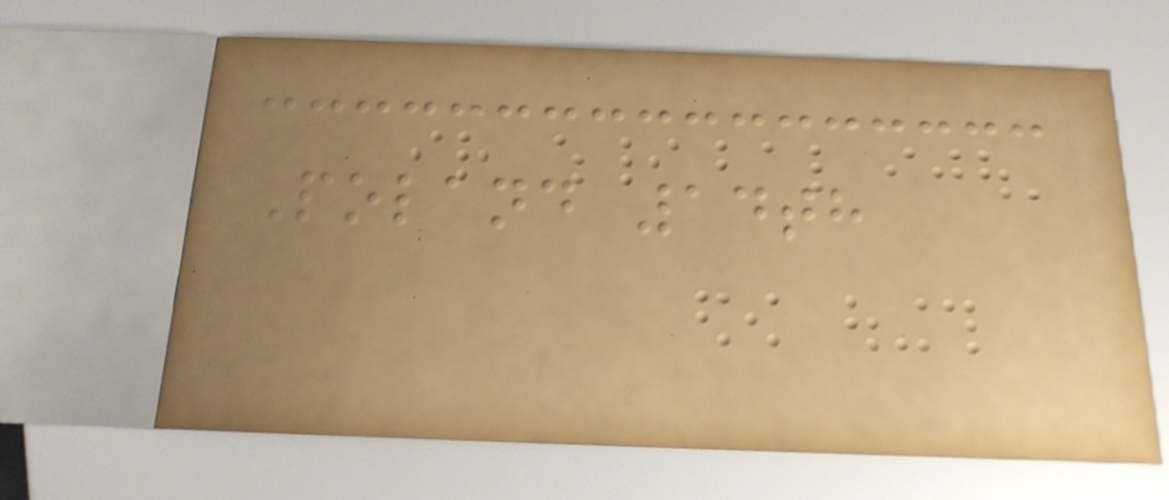Poland 14th
